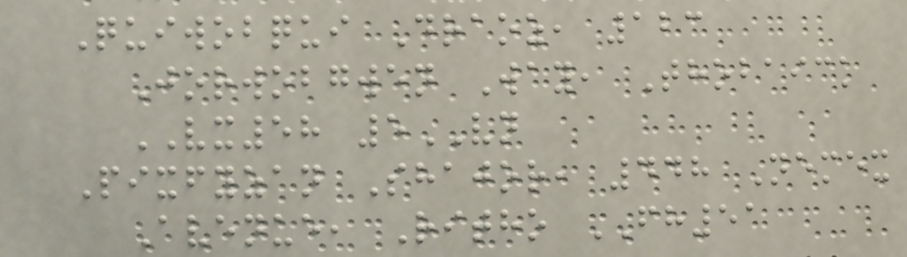Quiwobqui Draoz, 123
Jorwobgwen Way, Thobaick
VX58 5VN
Pixfyzan Shajor, 448 Nemex
Avenue, Ritho FH51
